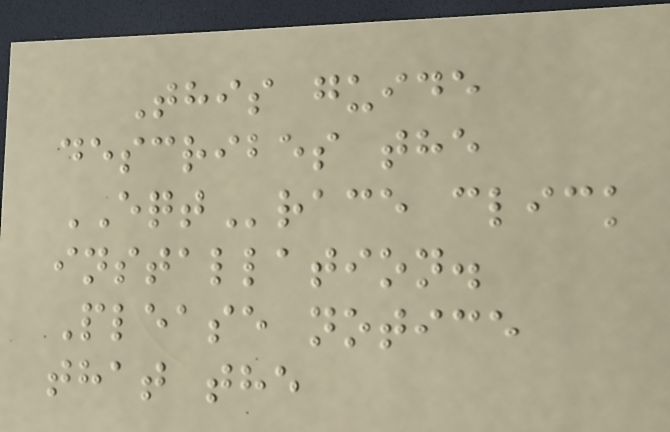This guide
describes the
EQTrace click
installation.
Please notice
that the
